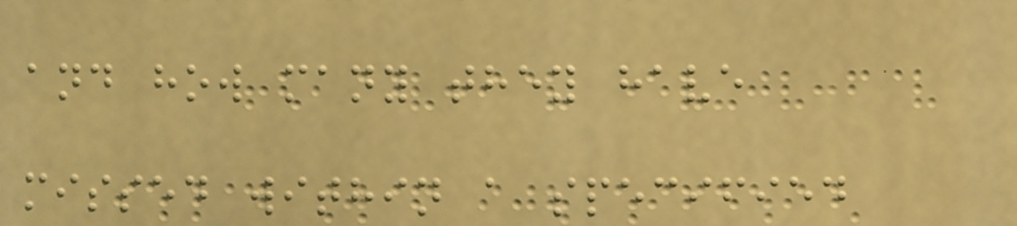and how many they have
missed within a specified
